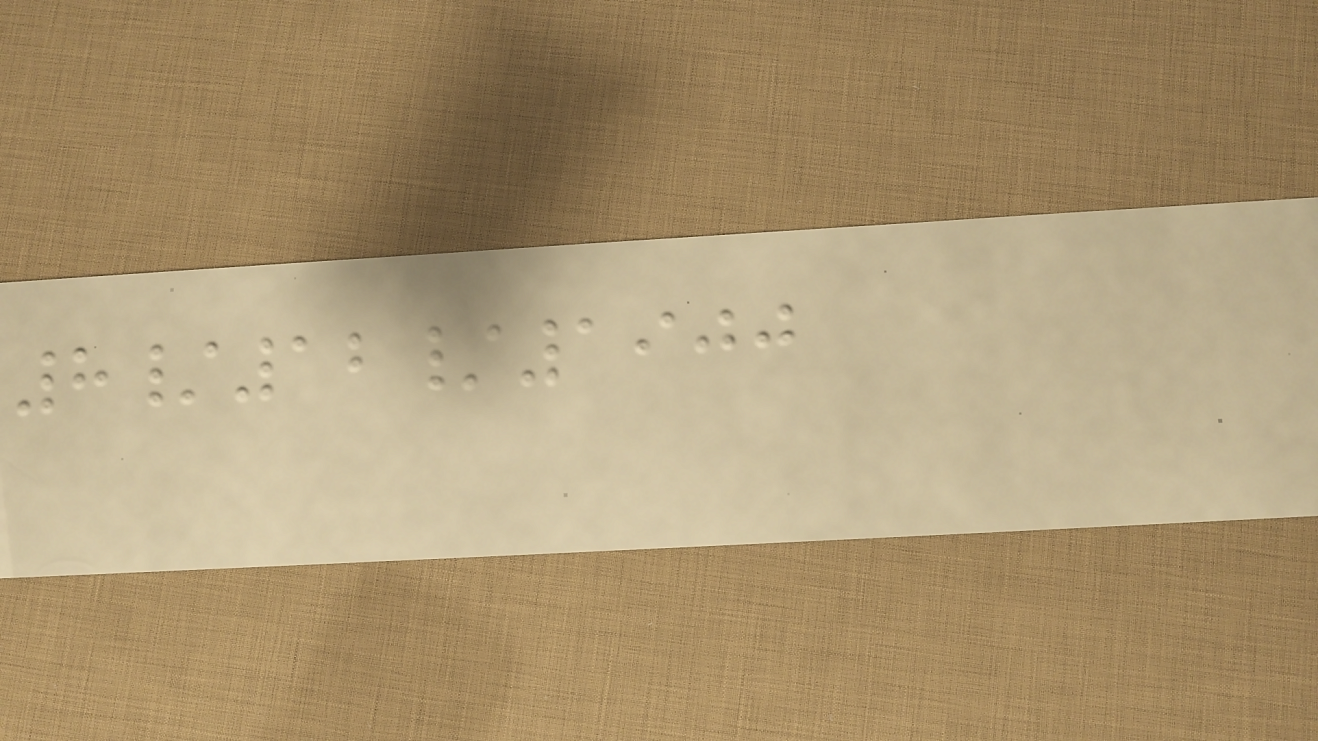8/12/1900
